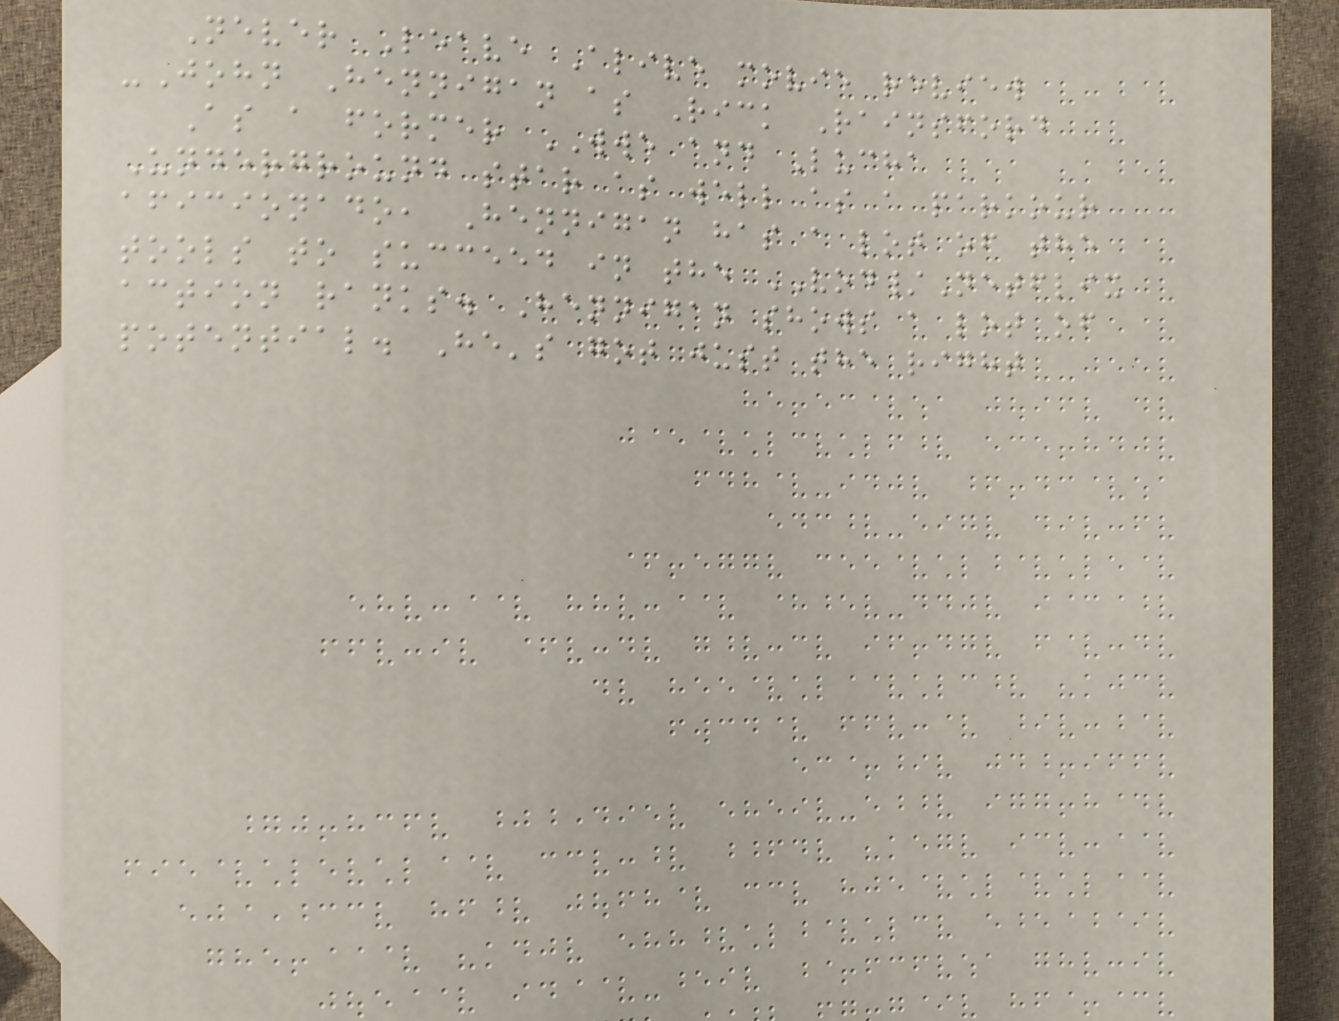Never Leave Alive movie review
-John Hennigan as Rick Rainsford
As a former WWE and Lucha
Underground star as well as a parkour
aficionado, Hennigan has a lot of the
tools to succeed in the VOD/Netflix
action ranks. Hennigan shows a lot of
potential. He's got just the right
